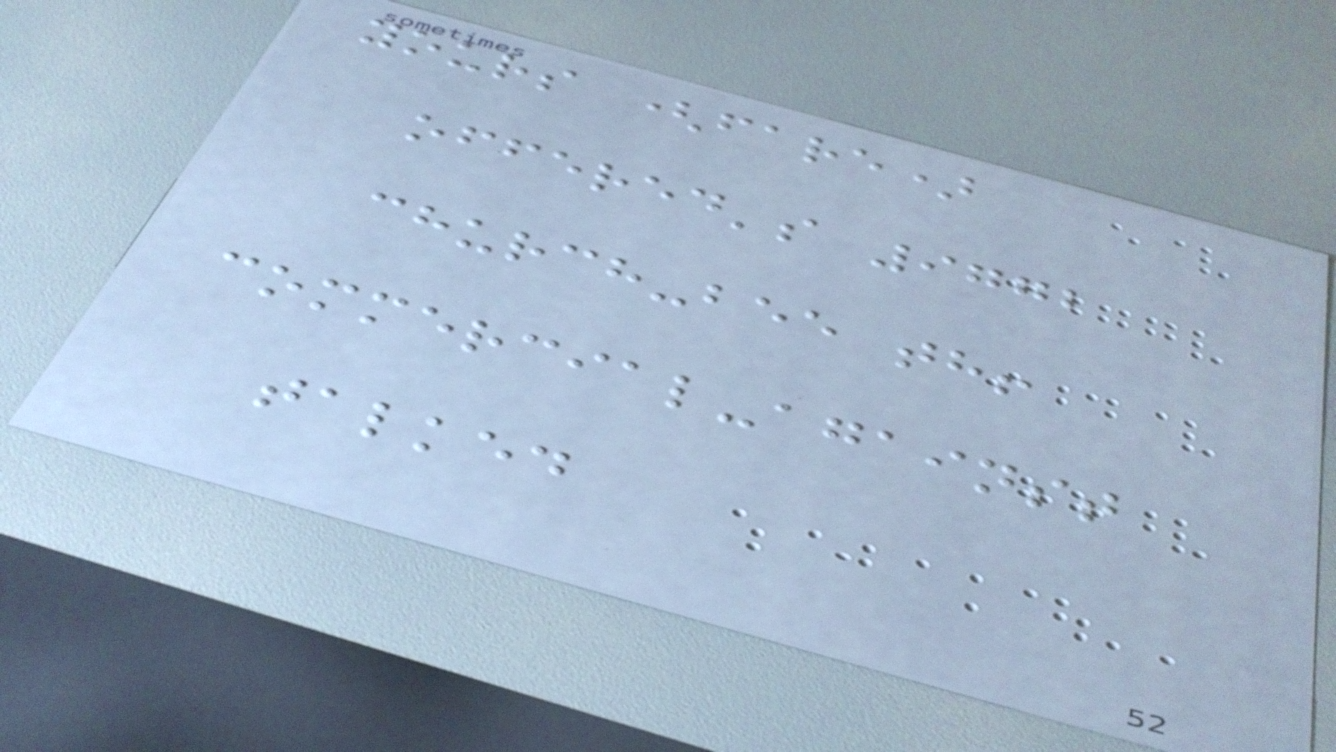yours (fare)
offered's 9772
church-bee th!
commercial-against
talked
